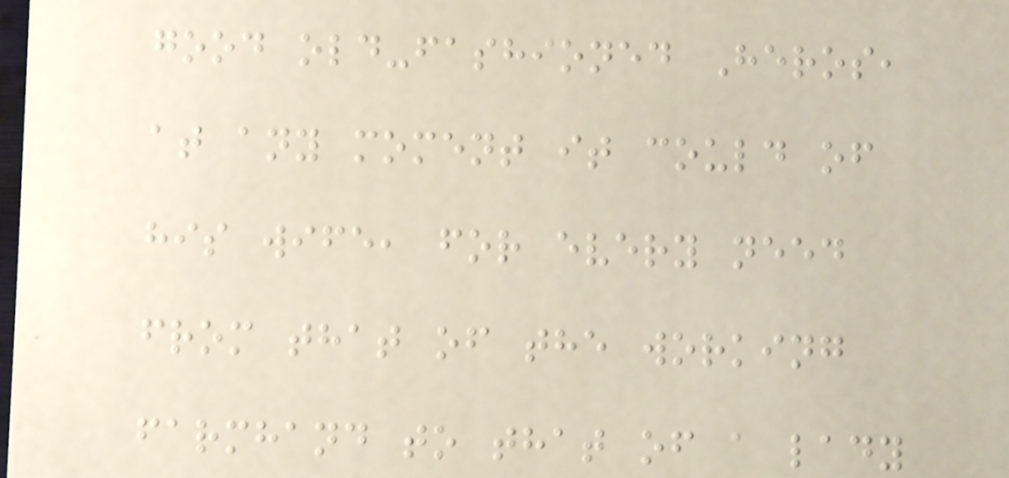good old-fashioned Heros,
at any moment it could of
his wife, for every need
from that of the working
farmhand to that of a lady
